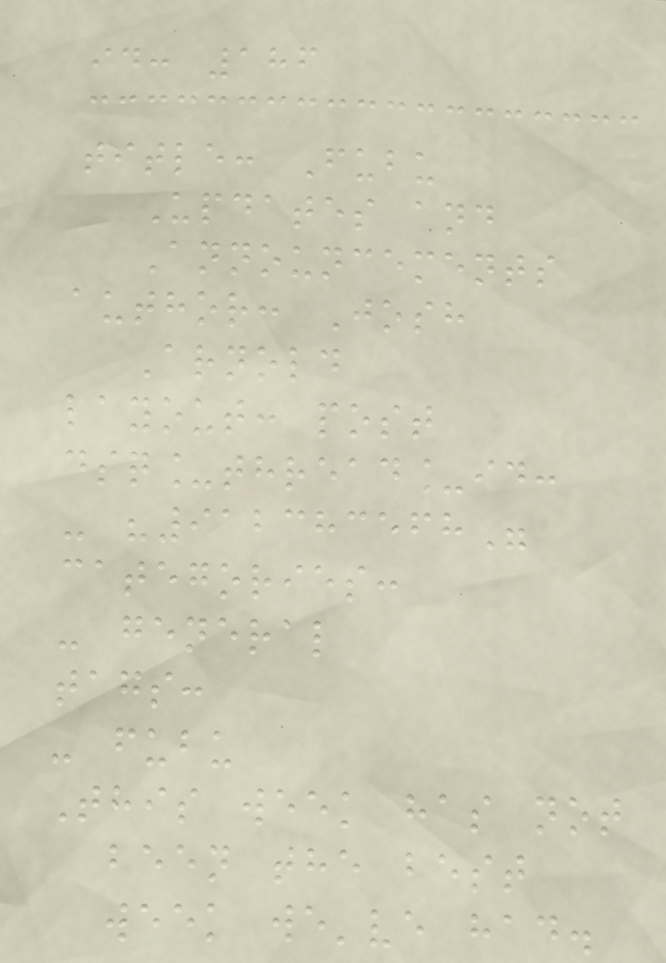id: 186
title: Fubu
Updates and
Announcements
author: Josh
Arnold
layout: post
dsq_thread_id:
- "912383568"
categories:
- general
tags:
- fubu
This week has not
been the best
week we've had.
